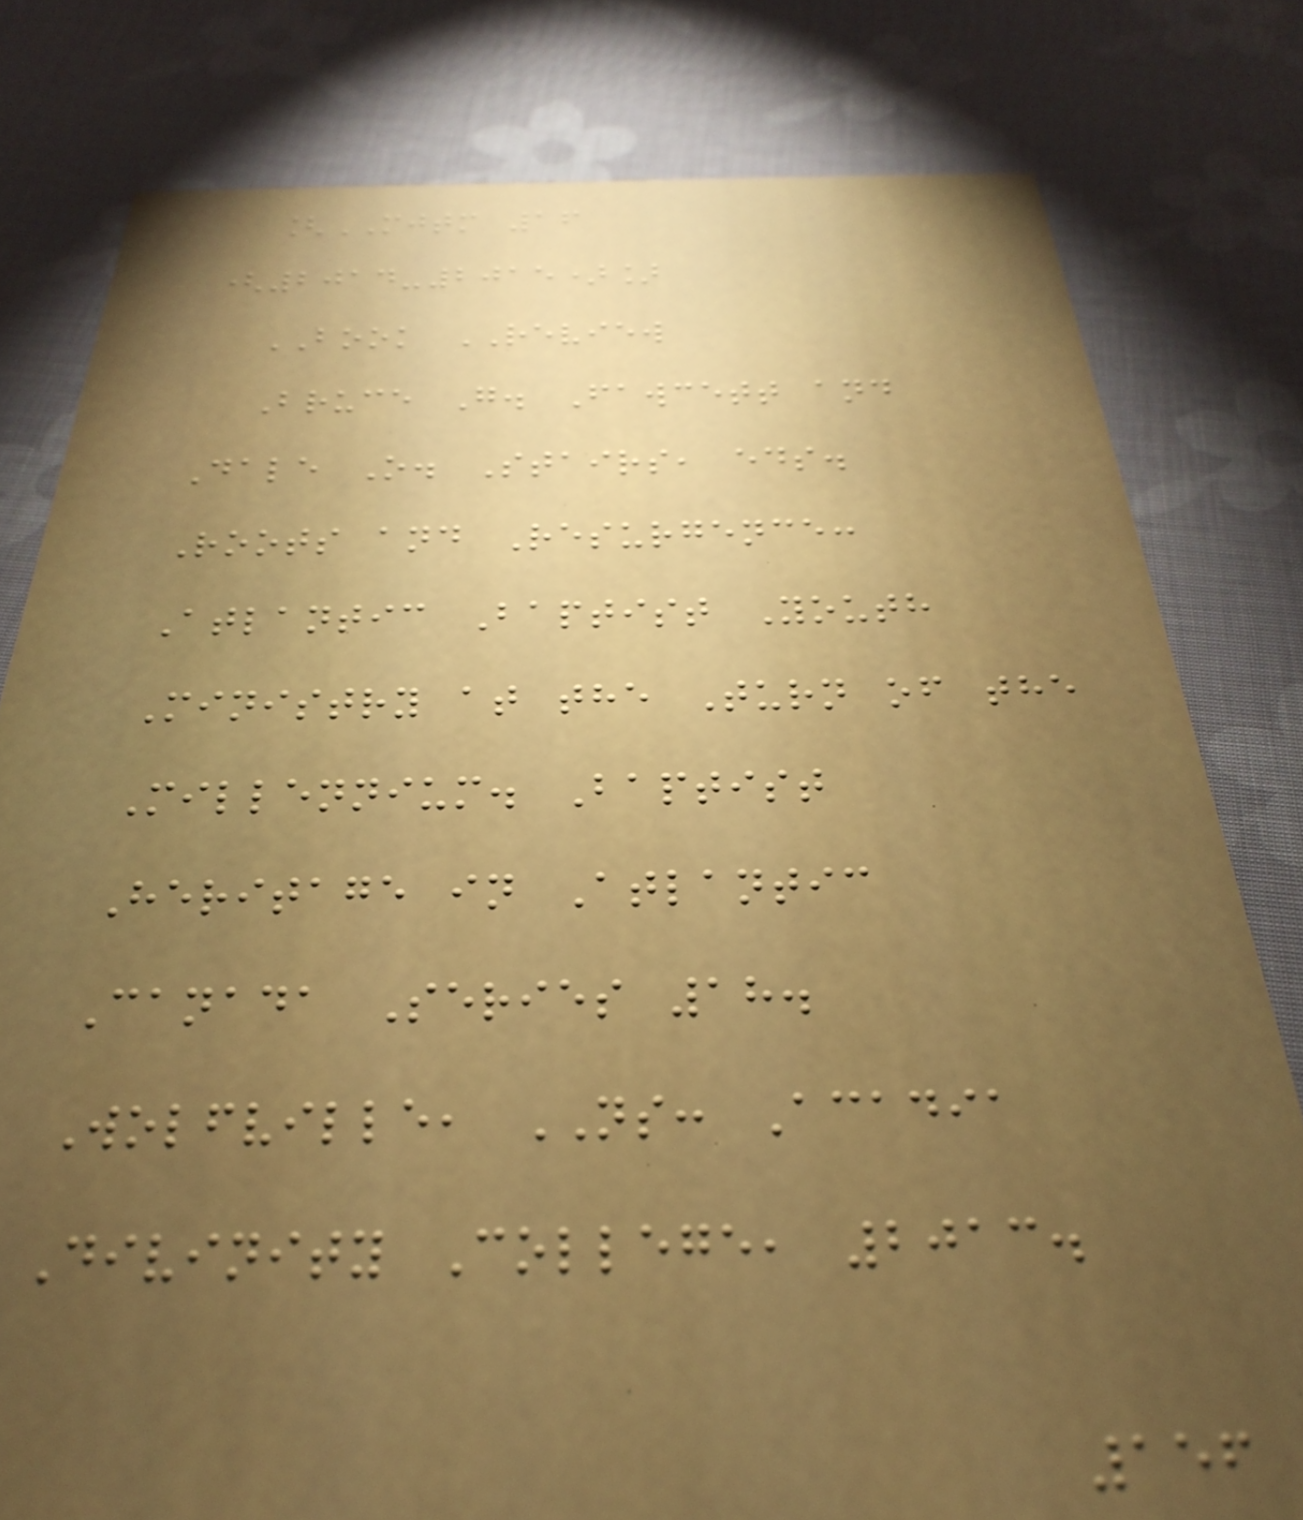[MJTM 16
(2014-2015)]
BOOK REVIEW
Bruce G. Fawcett and
Dale O. Stairs, eds.
Roots and Resurgence:
Atlantic Baptist Youth
Ministry at the Turn of the
Millennium. Baptist
Heritage in Atlantic
Canada Series 18.
Wolfville, NS: Acadia
Divinity College, 2013.
156
